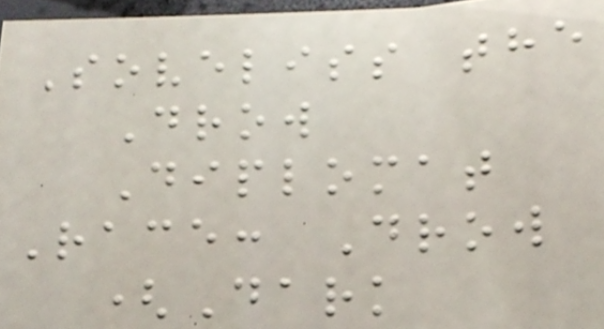Soveliss the
Drow
Diplomat
Race: Drow
(Dark
